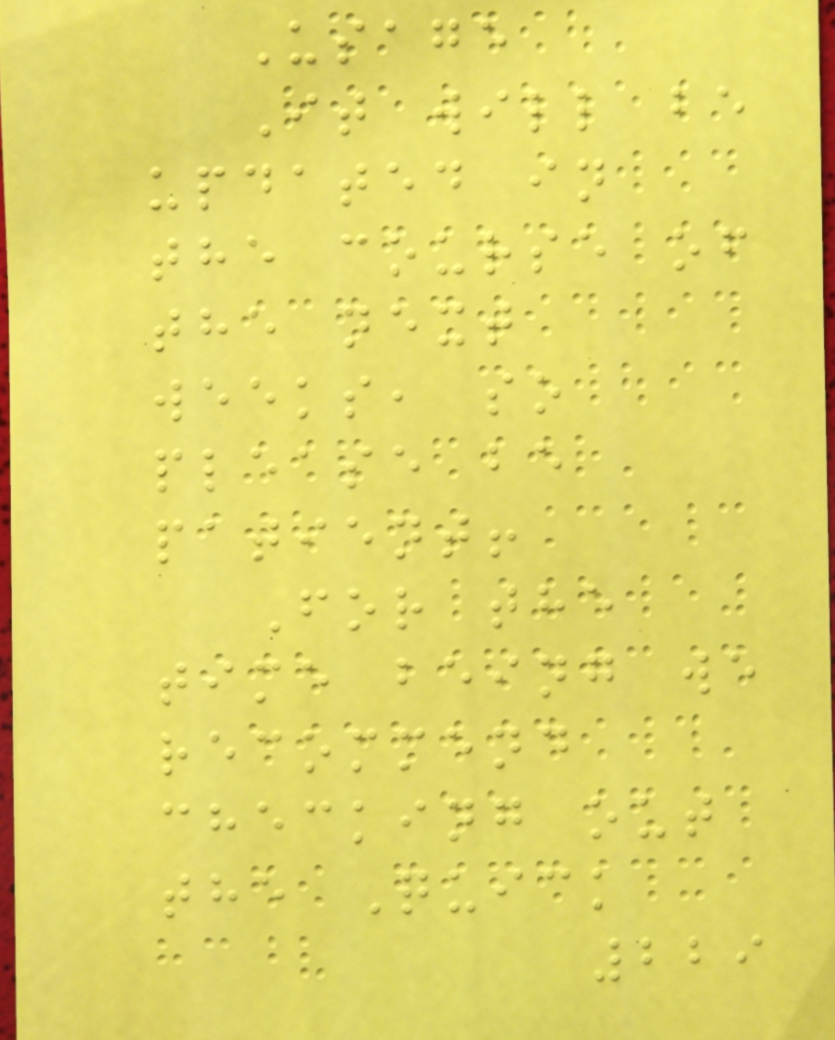Usage
It will be
updated in
the course of
the next
weeks, so
please be
patient!
For the
time being we
recommend
checking out
the Quick
229
